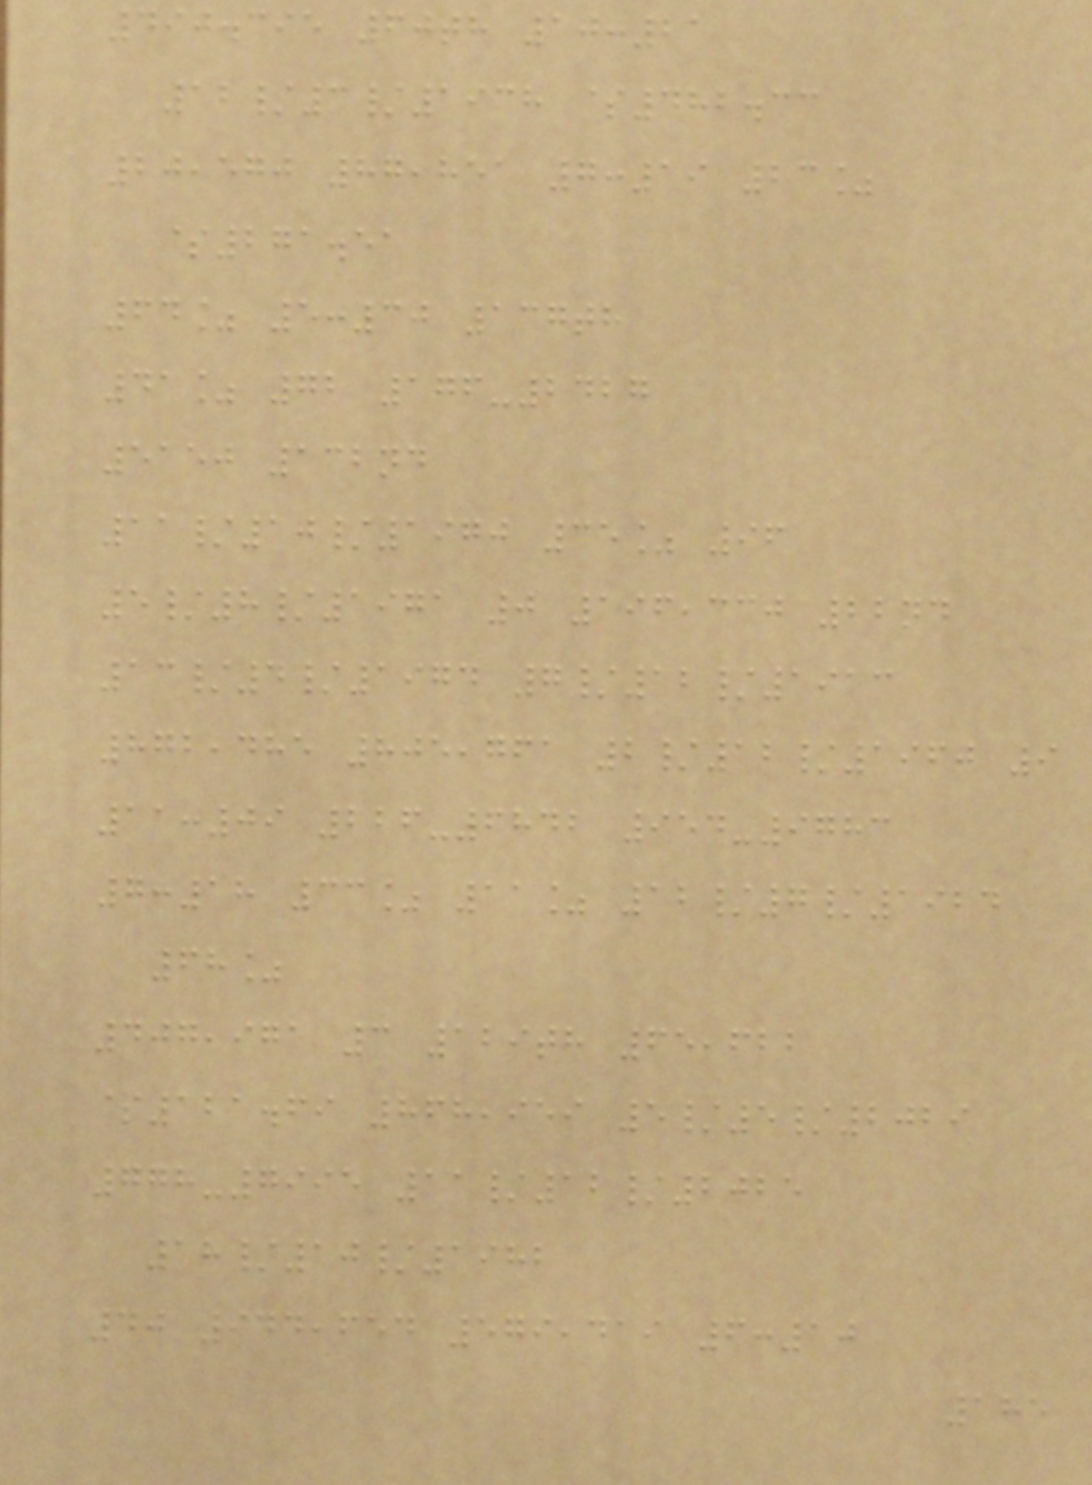490.395 60th 10:21
12/3/1938 $482.33
20,570 87,851 7:19 23%
$271.51
64% 5:30 137th
41% 72 176-2427
5150 132nd
11/10/1970 35% 96
5/8/1971 0 196,330 22nd
13/4/1974 7/12/1913
872,485 805,761 2/12/1960 9
11:09 226-6842 954-9783
7:18 33% 11% 12/7/1924
68%
407,971 3 129th 65,622
$121.69 868,959 5/5/2029
778-7995 11/12/2025
18/10/1982
40 944,654 579,419 6:10
185
